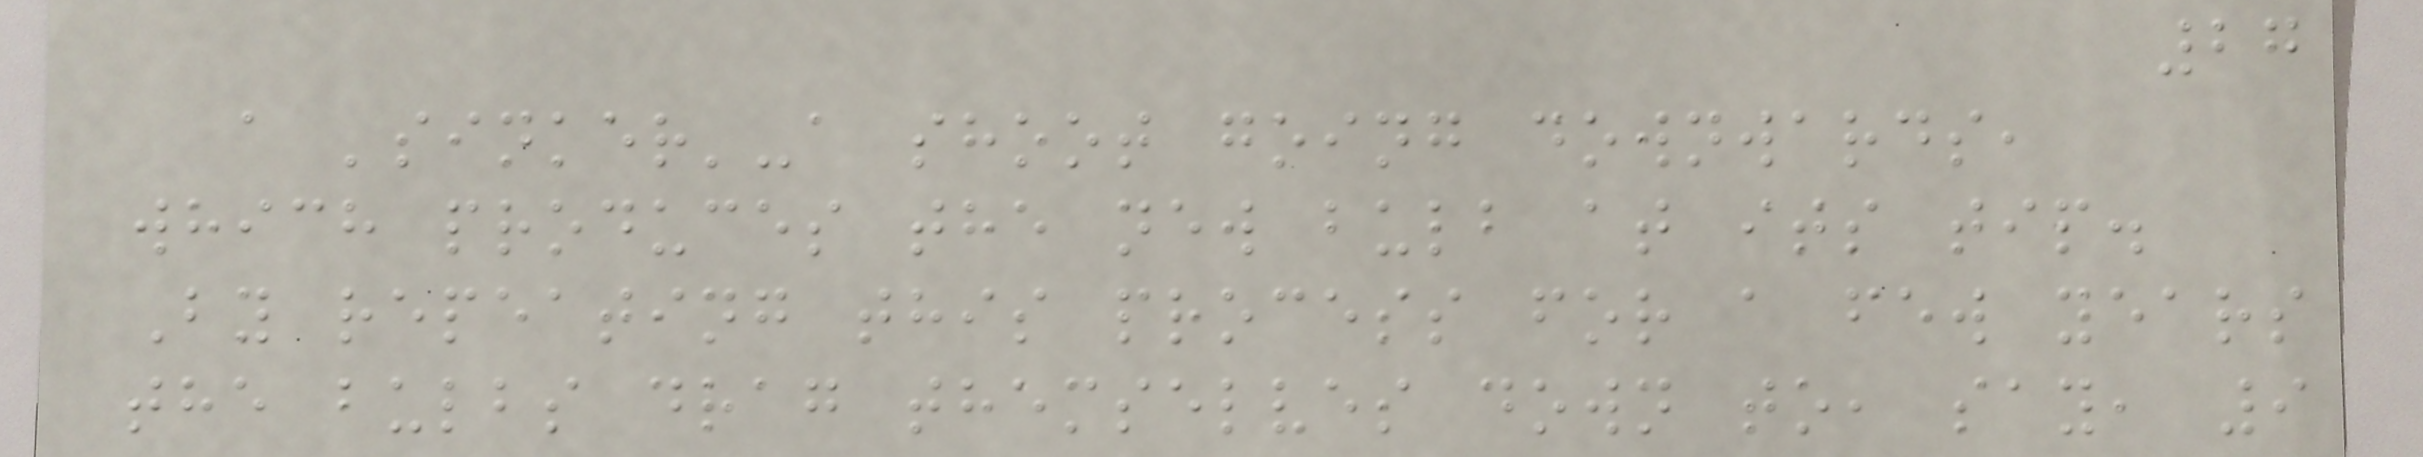27
a 'sinker'-a shoot going downwards,
which produces the new bulb at its tip.
By repeating this process for a few years
the bulbs drag themselves down to, say, 9
